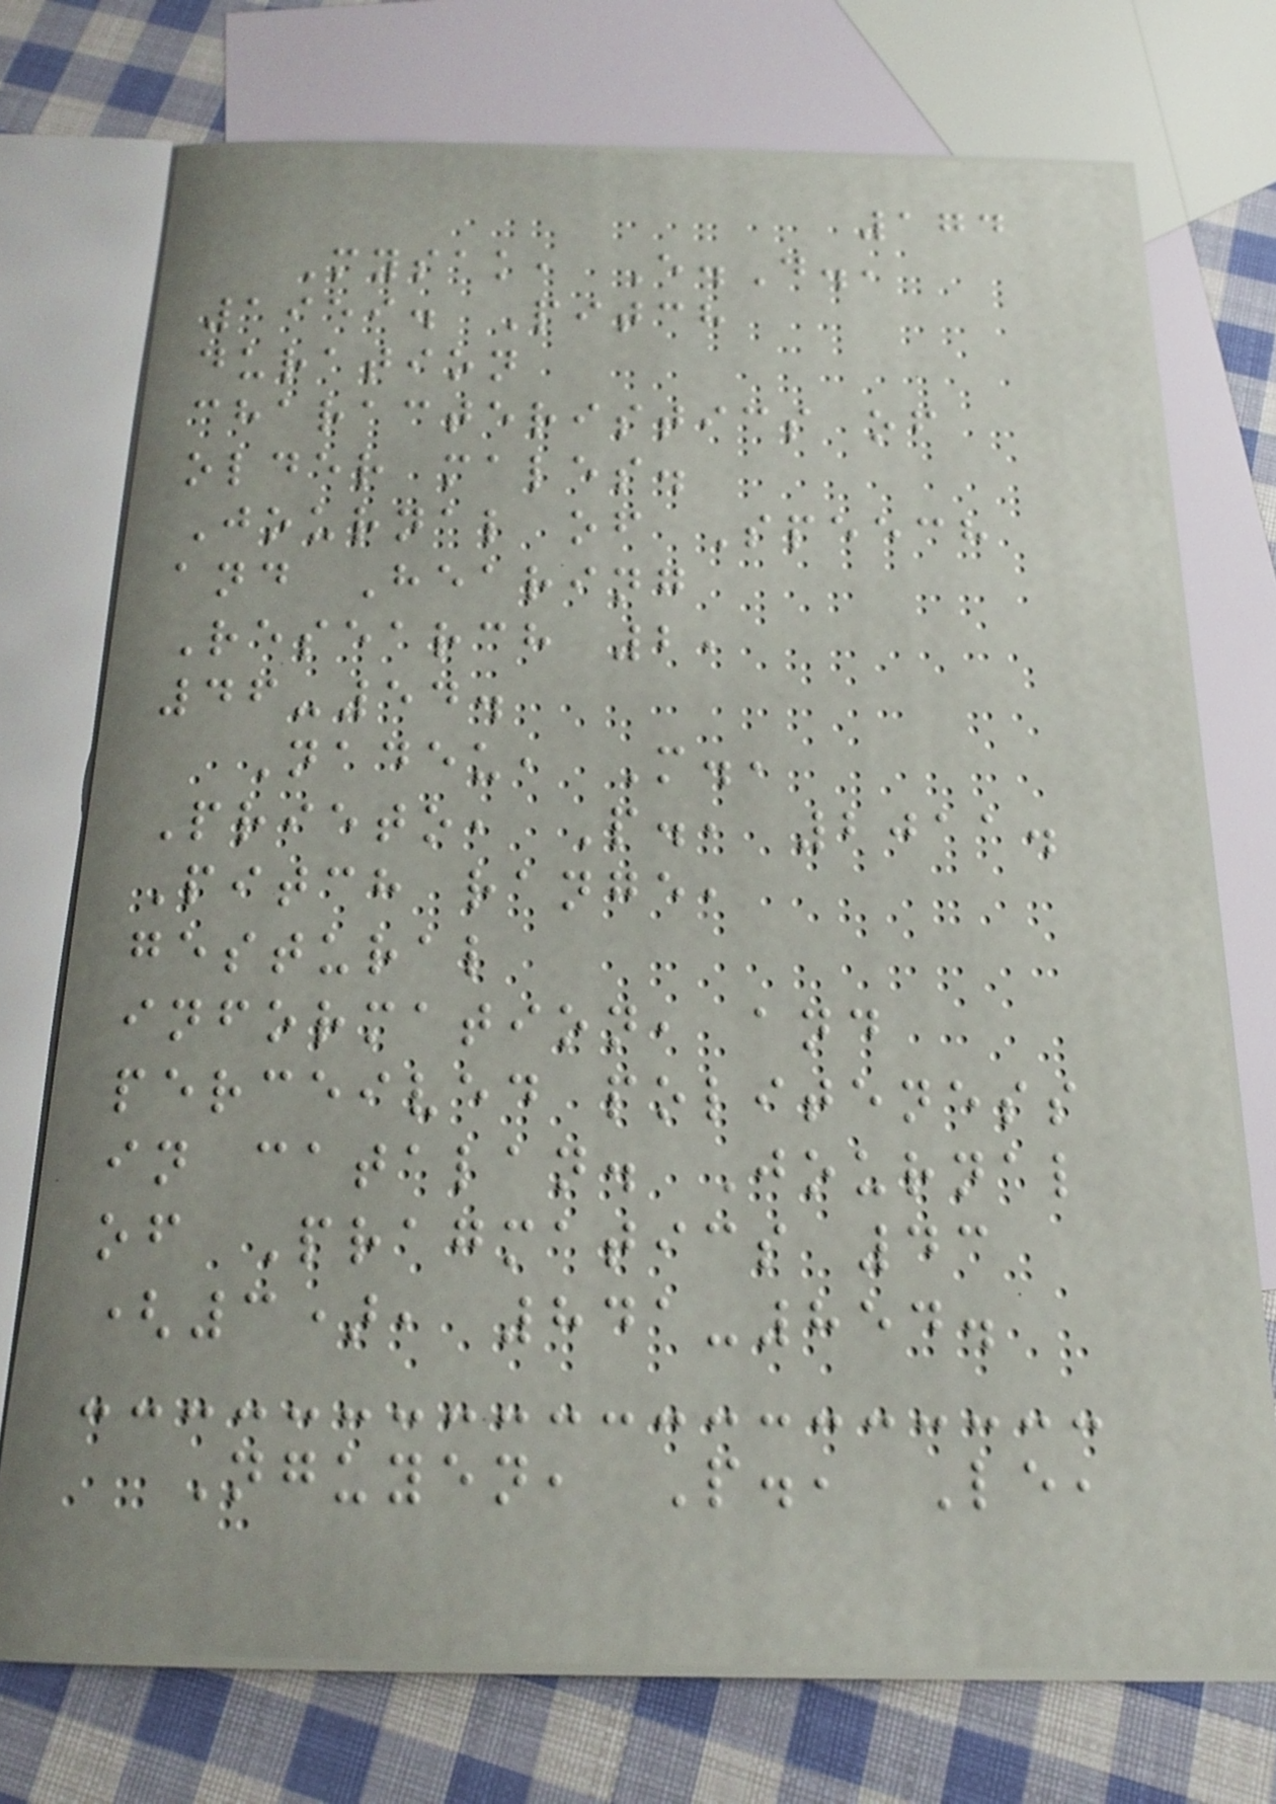174
Mysak, E.D.,
1959. Pitch
duration
characteristics of
older males.
Journal of Speech
and Hearing
Research 2,
46-54.
Nadeu, M.,
Prieto, P., 2011.
Pitch range,
gestural
information, and
perceived politeness
in catalan. Journal
of Pragmatics 43
(3), 841-854.
Nguyen, P., Le,
